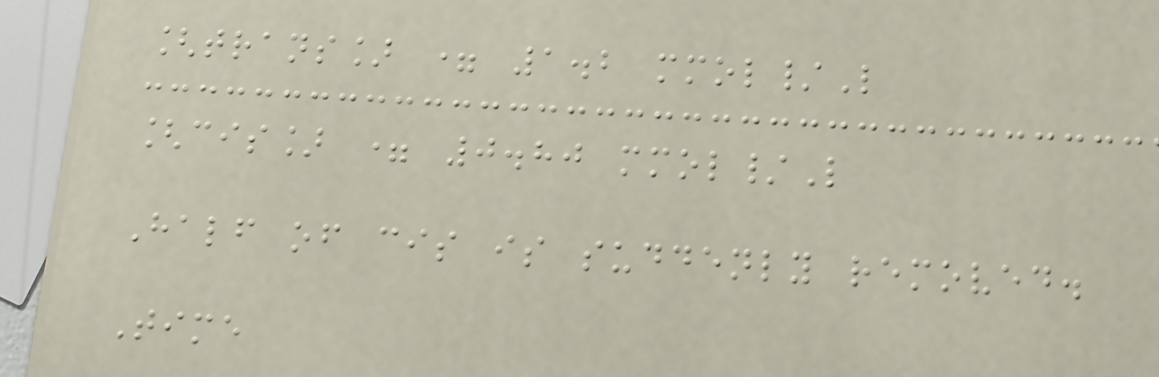[trans] = 1.2 mmol/L
[cis] = 0.80 mmol/L
Half of cis is suddenly removed.
Time
